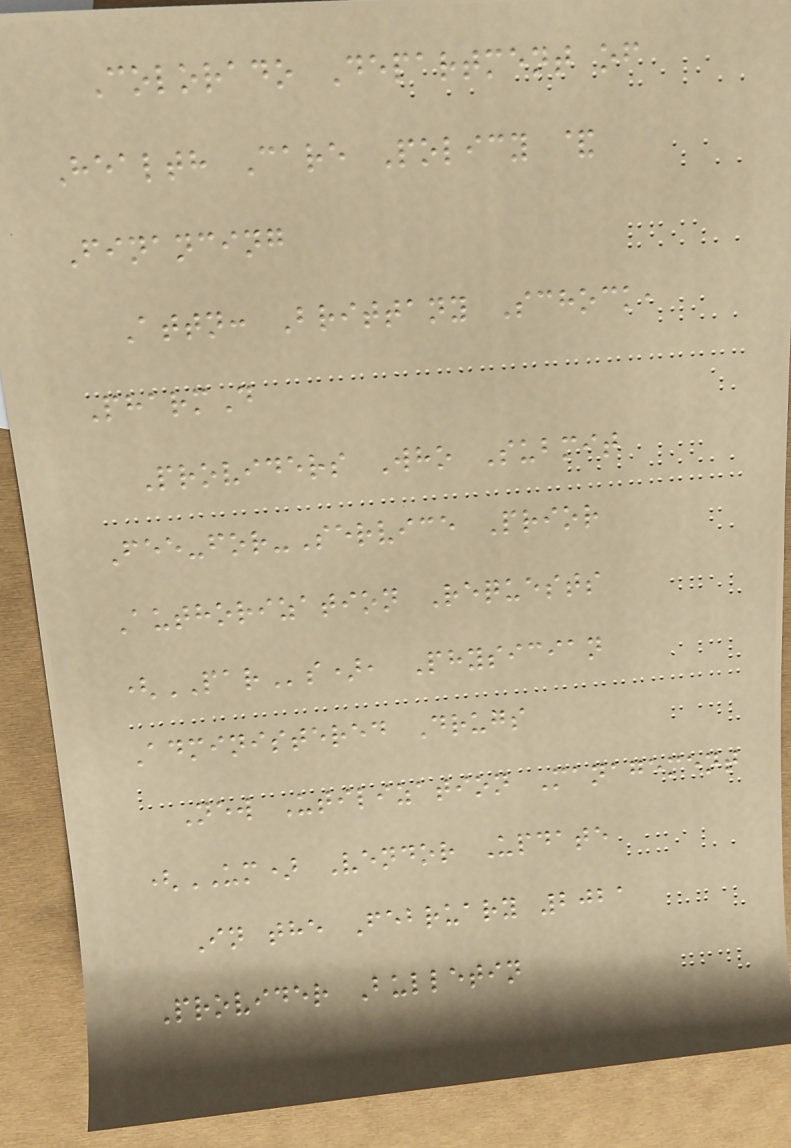Colorado Department of
Health Care Policy &
Financing
Attn: Brittany Schock,
PharmD
Providers Who Submit
Fee-for-Service Prior
Authorization Requests
(PARs), Physician
Administered Drugs
New Utilization Management
(UM) Vendor Update
In the February 2021
Provider Bulletin
